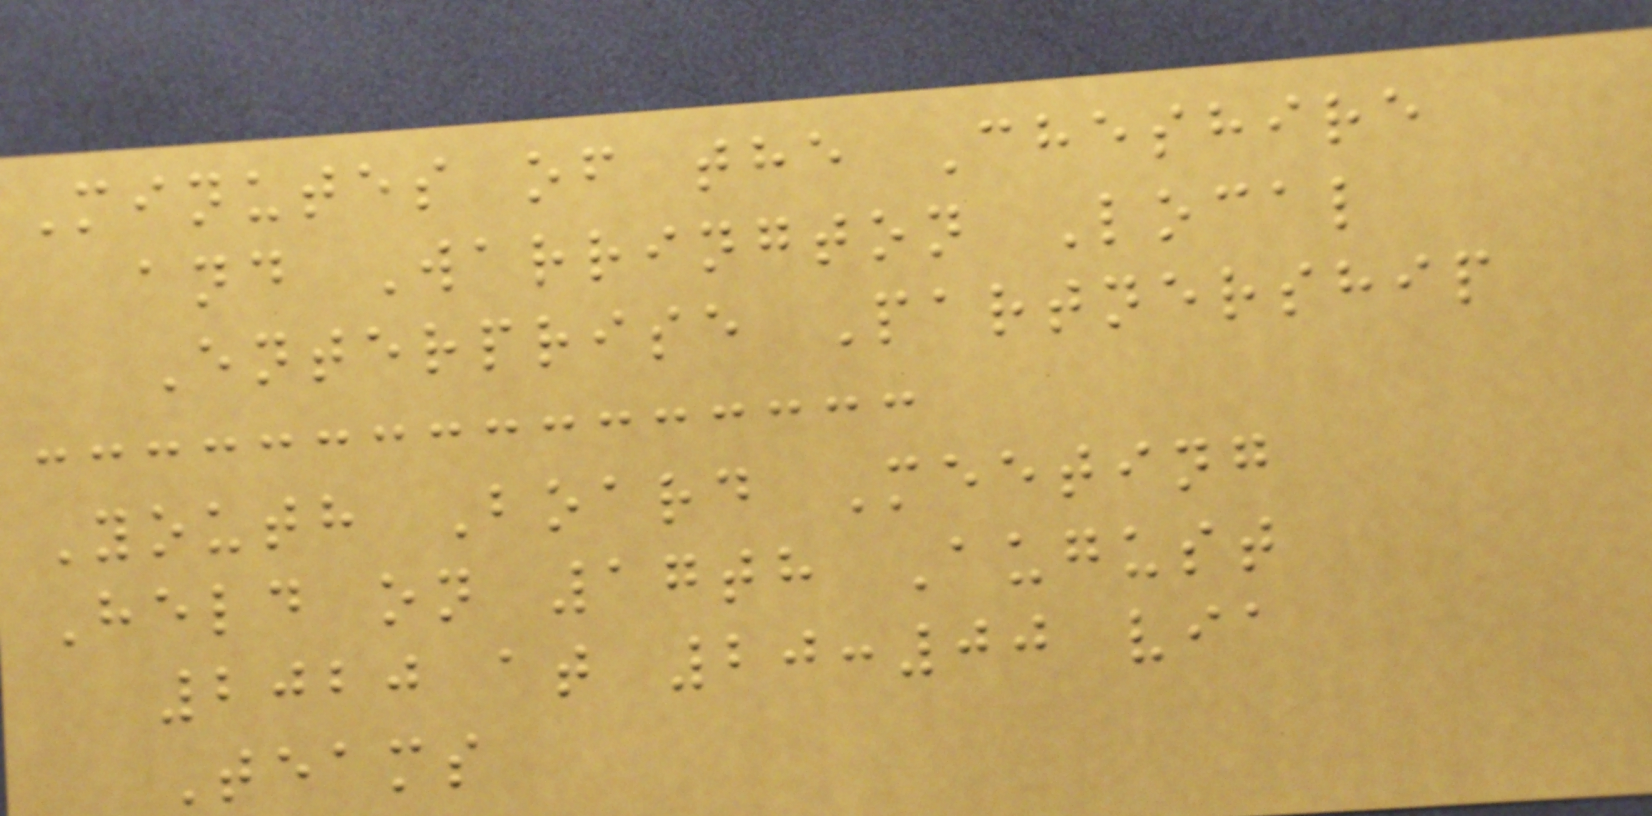Minutes of the Cheshire
and Warrington Local
Enterprise Partnership
Youth Board Meeting
Held on 17th August
2020 at 20:00 via
Teams
